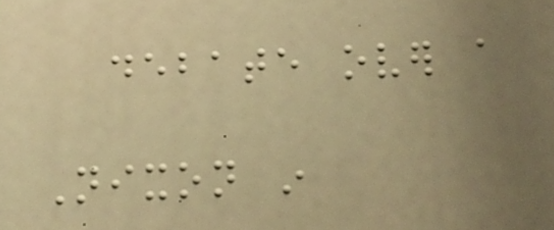debate over a
Nixon in
